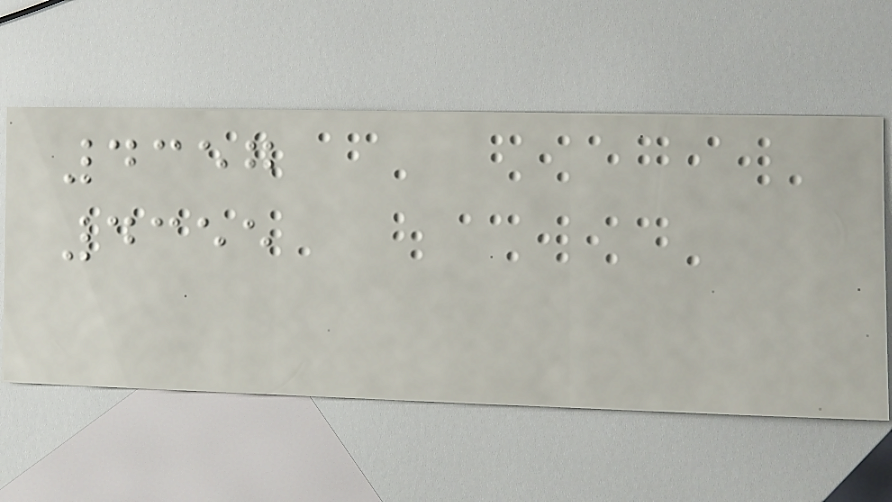4357
4355
